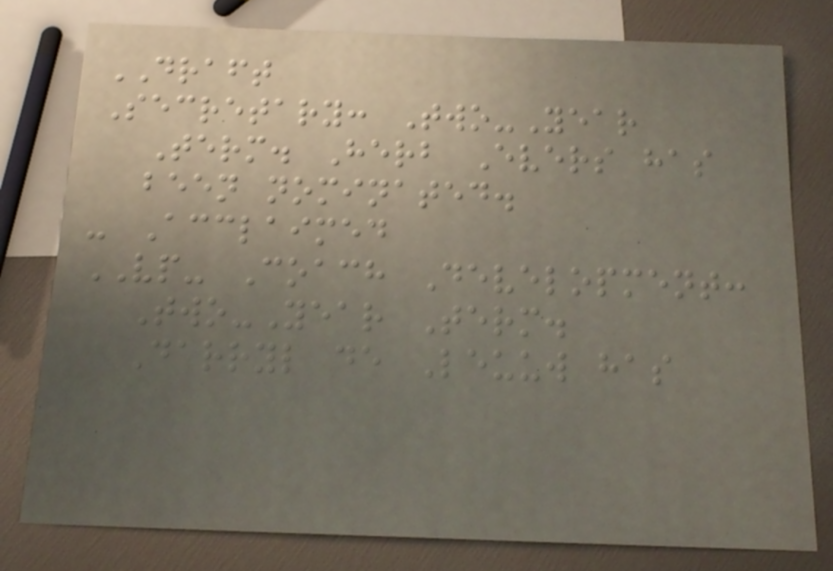DRAFT
Secretary: Two-Year
Term. Herb Evers has
been nominated.
- Acclaimed
VP- Coach Development:
Two-Year Term.
Darryl de Leuuw has
